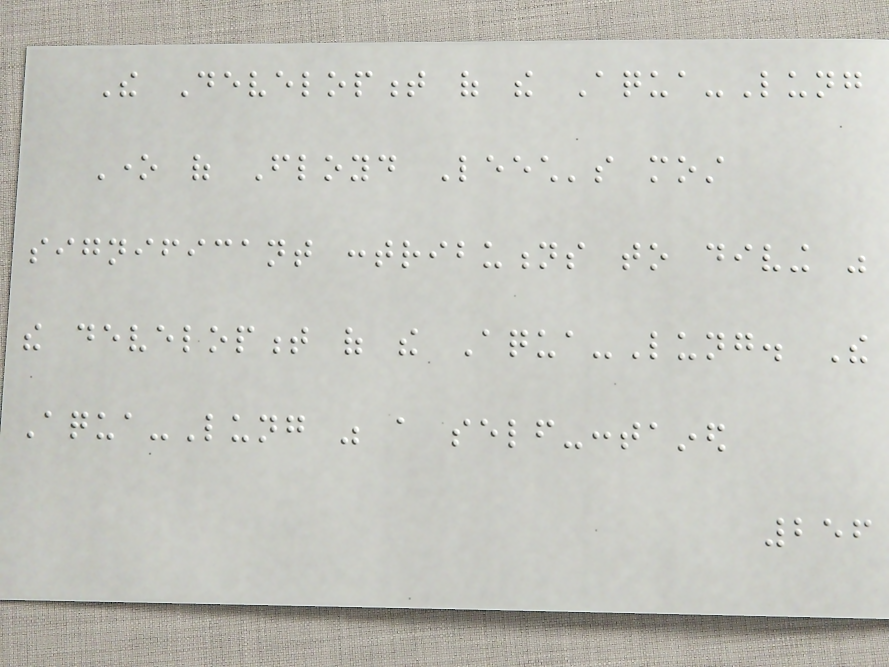The Development of the Aqua-Lung
One of Floyd Leech's most
significant contributions to diving was
the development of the Aqua-Lung. The
Aqua-Lung was a self-contained
256
